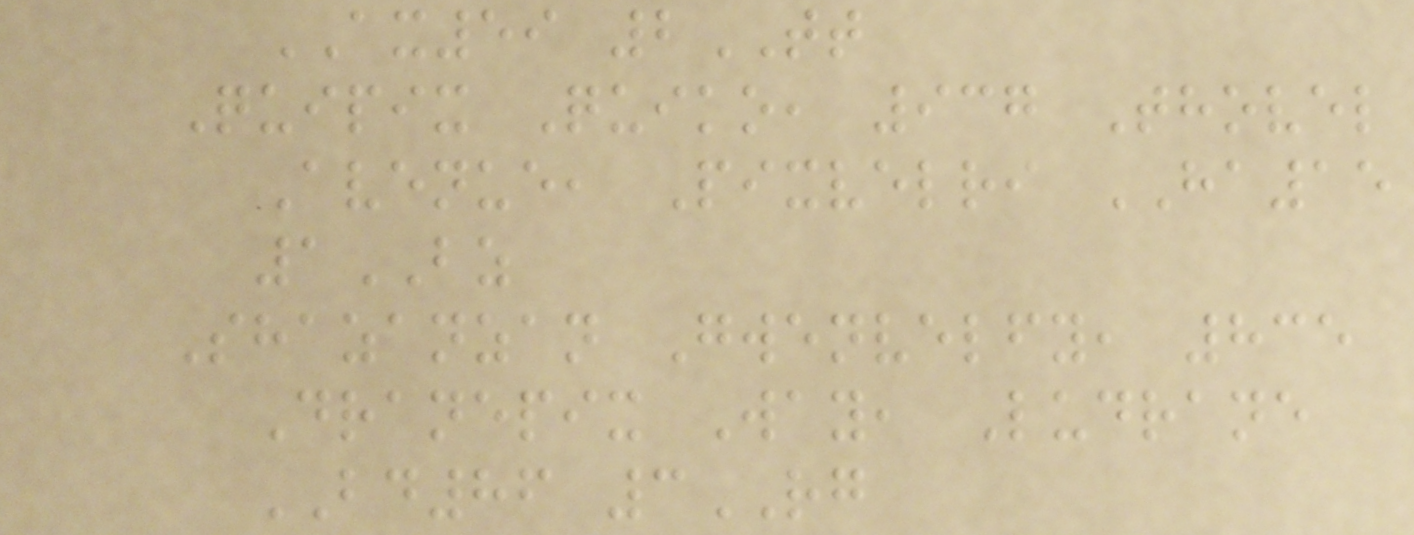AX59 2TT
Quipix Quiko, 937 Thovel
Avenue, Pixvelri HA15
1BZ
Shazanzan Gwenvelfy, 835
Dranepix Way, Ludrane
BD86 3RG
